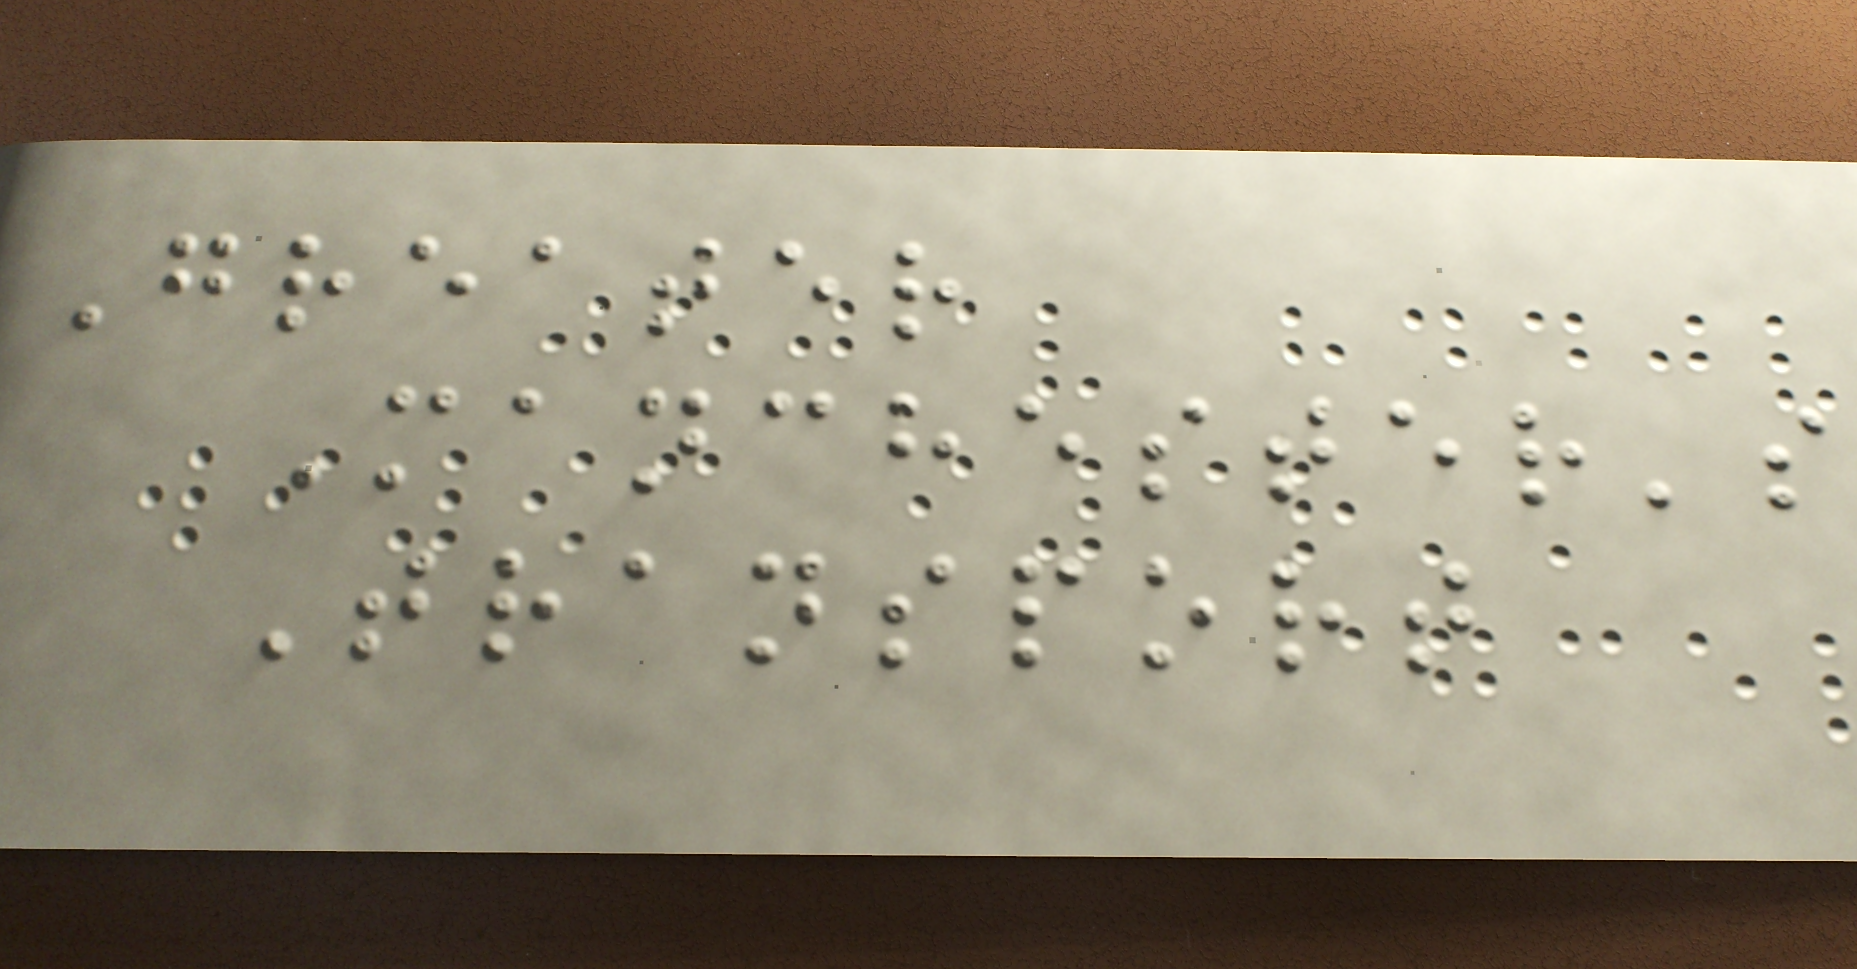Greater
Manchester's
Transport
